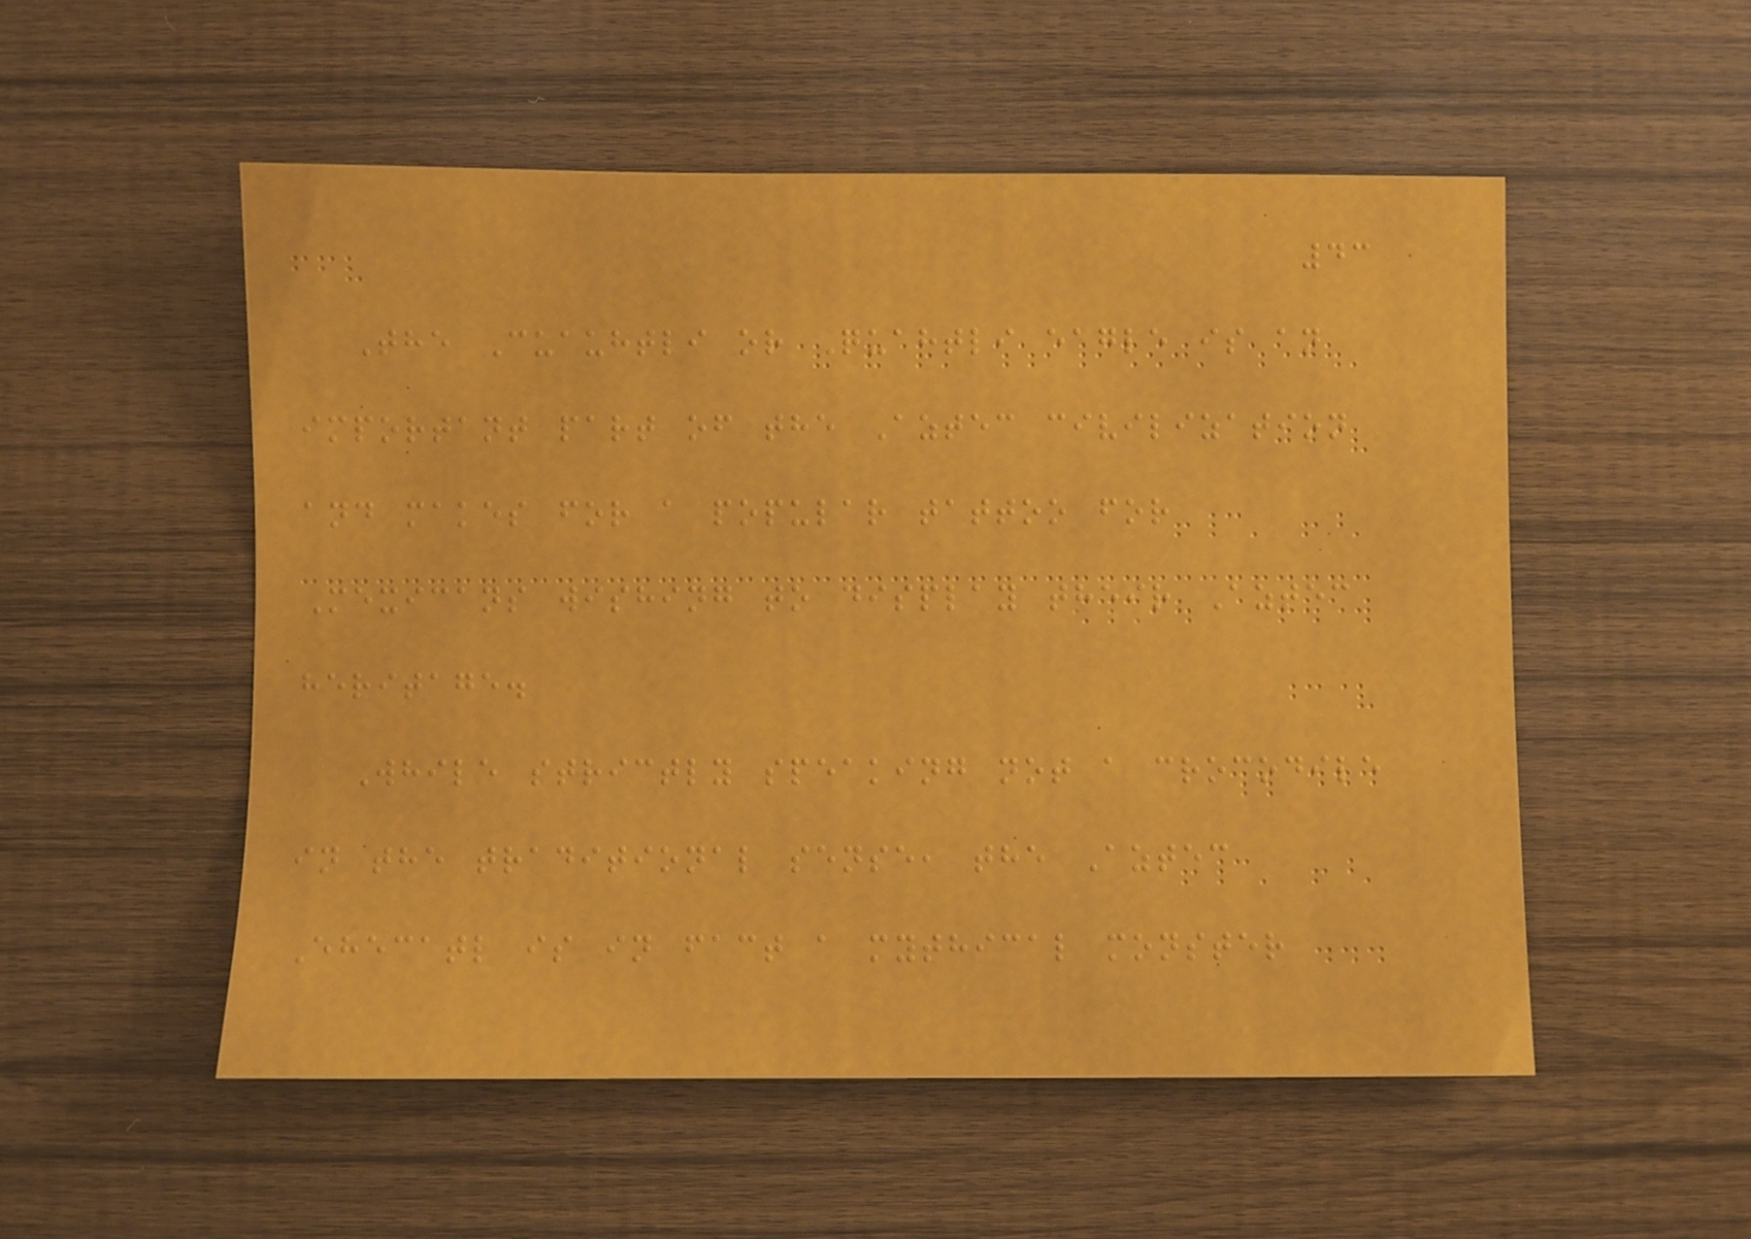43
The Cuauhtli or Quahtli eagle is an
important part of the Aztec civilization
and makes for a popular tattoo for
Mexicans wishing to display their Aztec
heritage.
While strictly speaking not a crocodile
in the traditional sense, the Aztec
Ehecatl is in fact a mythical monster
